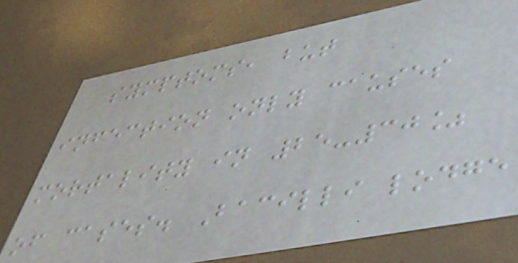symptoms, but
infection only causes
mortality in 25-30%
of cases. Bacilli lodge
